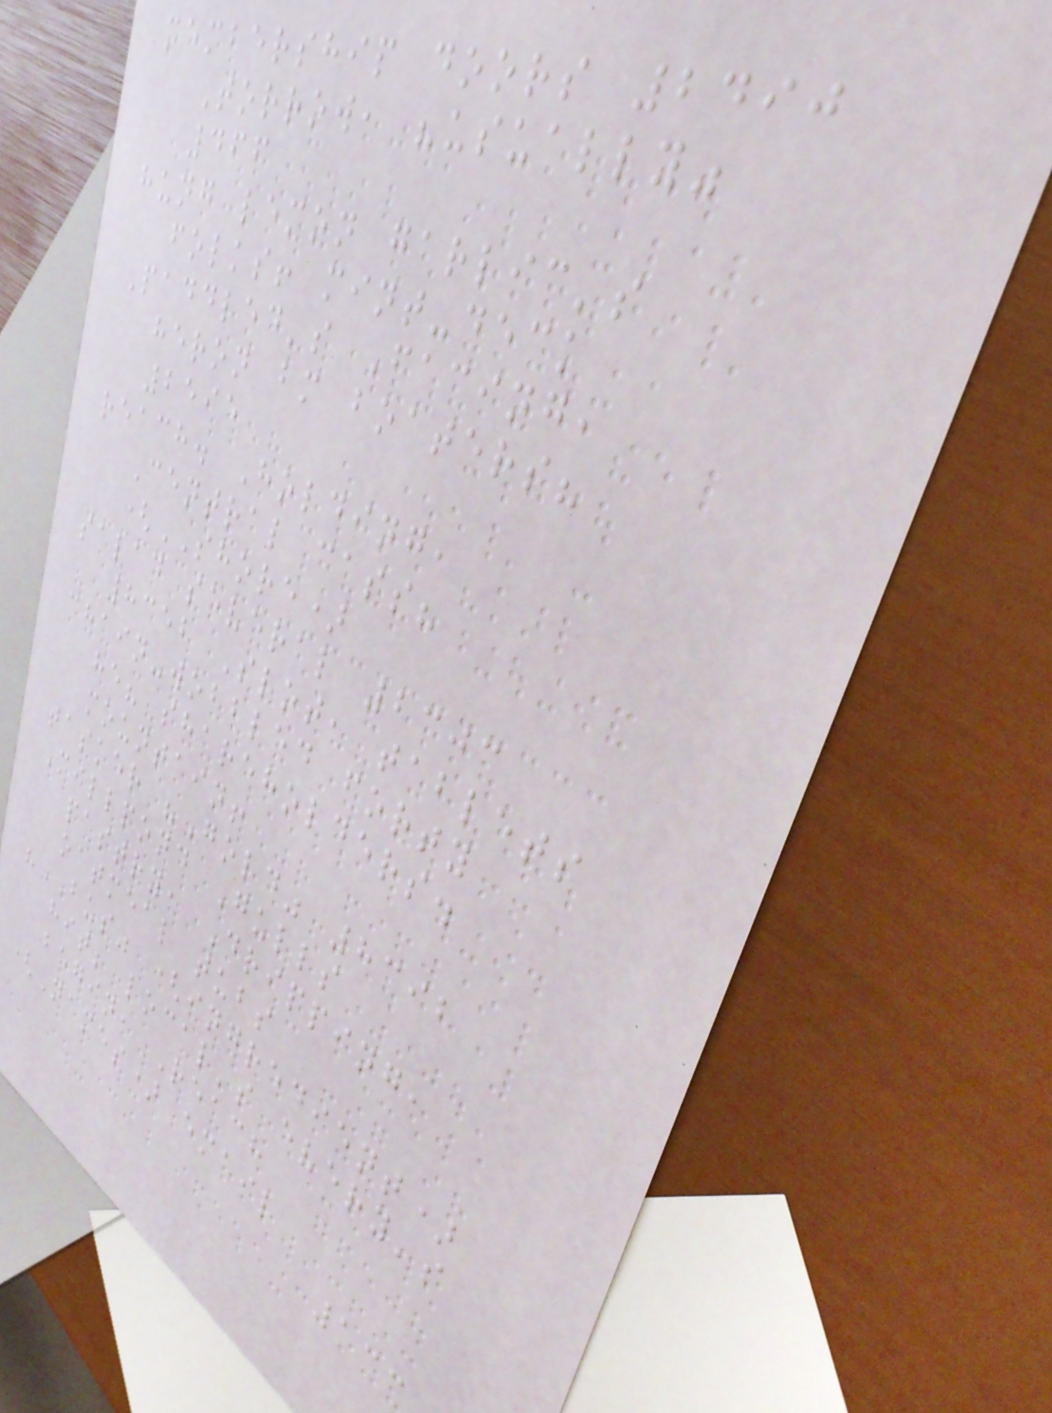membership doors 2490
Torrow, "usually"
466
hung lemon garlic's
folks! mint-deck
Paddled's Facing,
heron bm boaters?
2595
reach. Holding,
Central cass?
(SHORE)
salad several 2303
8352 Slot, tablets
chain-wobbled forty
he? shareholders.
mountain!
tasker "Gold" 8392
Millpond Gulls
pastry, Dripping,
oatmeal tubs
"BUS" (ingredient)
hit; local's every's
begin, Reach
(Names) email
133
